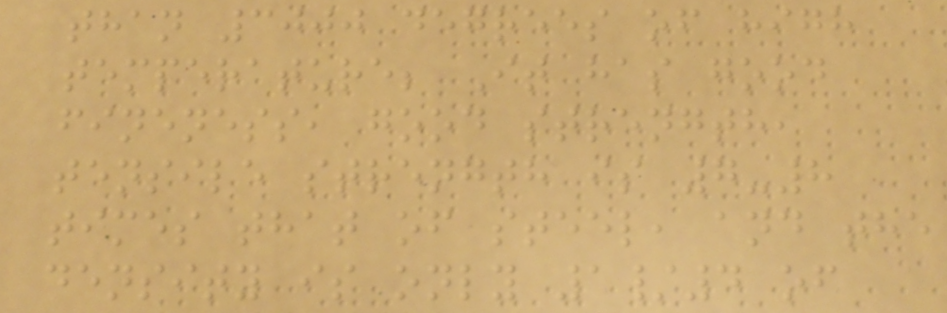than 3000 degrees of high
temperature; It has good
fineness, good strength,
tensile strength is 7-8
times that of steel, and the
density is only 1/4 of
